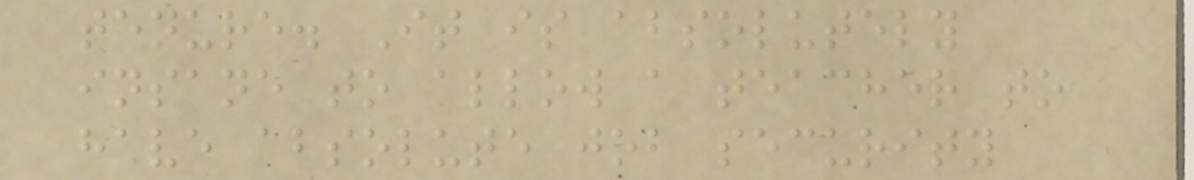tenure. It is absolutely
insane to allow a teacher to
have absolute job security
